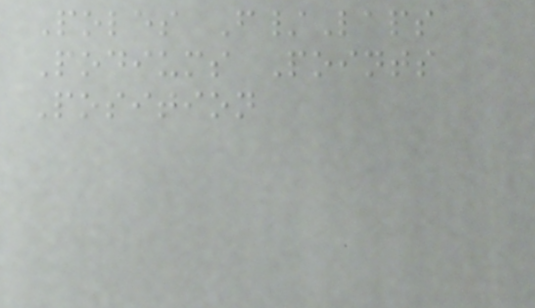Poles F/Laps
Podiums Points
Position
